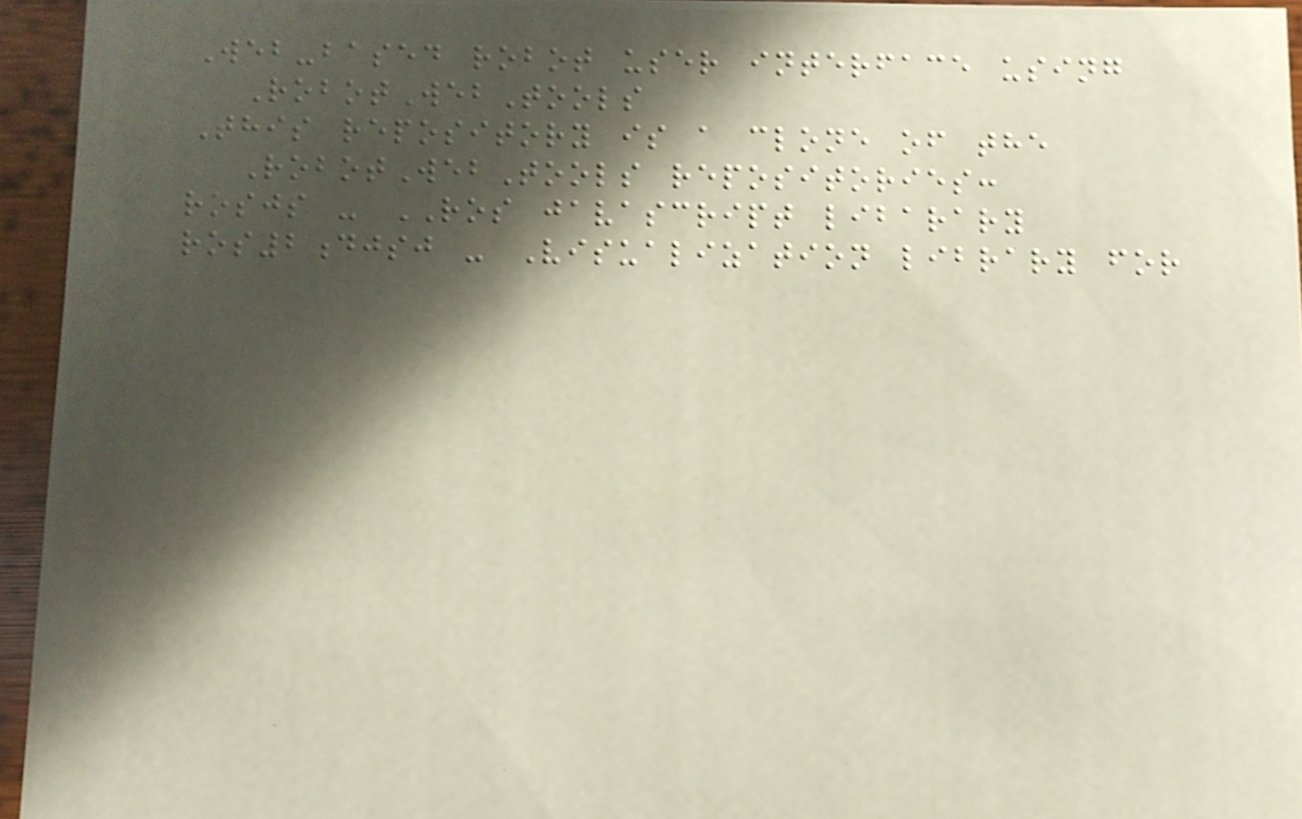Web-based robot user interface using
RobotWebTools
This repository is a clone of the
RobotWebTools repositories:
rosjs - ROS javascript libarary
ros2djsj - Visualization library for
